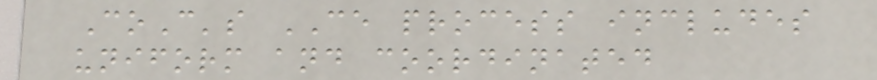CoC's CE process includes
uniform and coordinated
